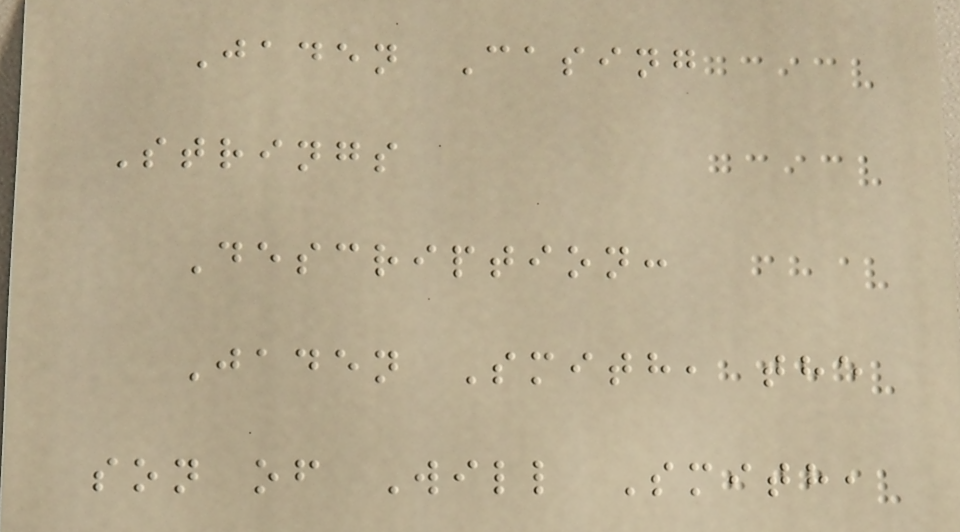Jaden Casing
Strings
Description:
Jaden Smith, the
son of Will Smith,
